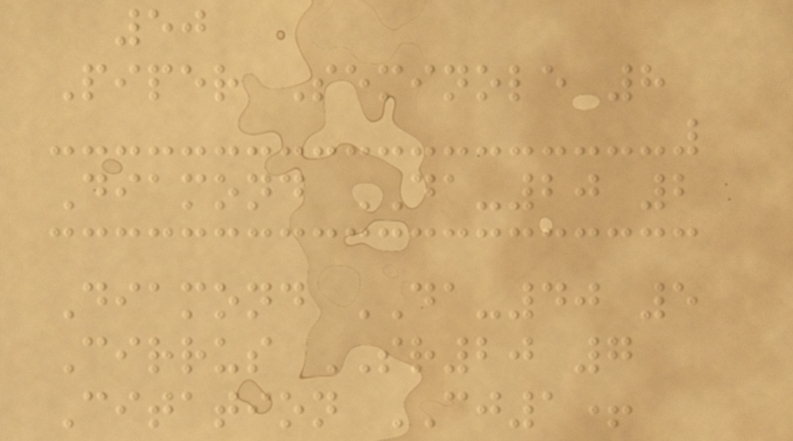50
Piper Seminole 8
Diamond DA-20 2
Diamond DA-40 5
Cirrus SR20 7
Citation CJ1+
